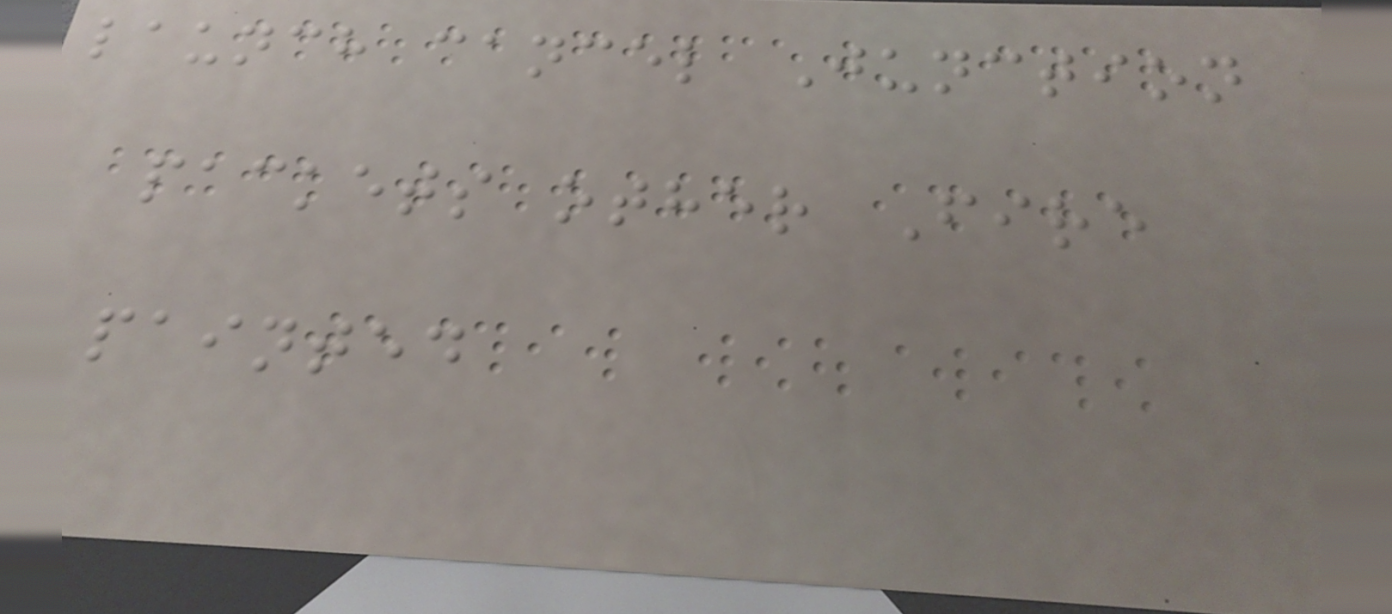launch cancel Junction
packets other Fire
painted
